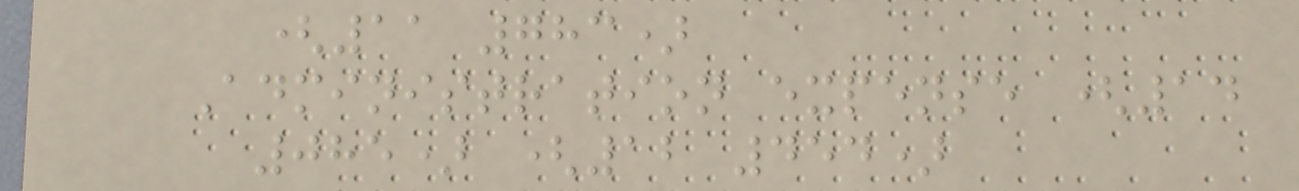(11 783)
Administration expense (14
085) (12 454)
